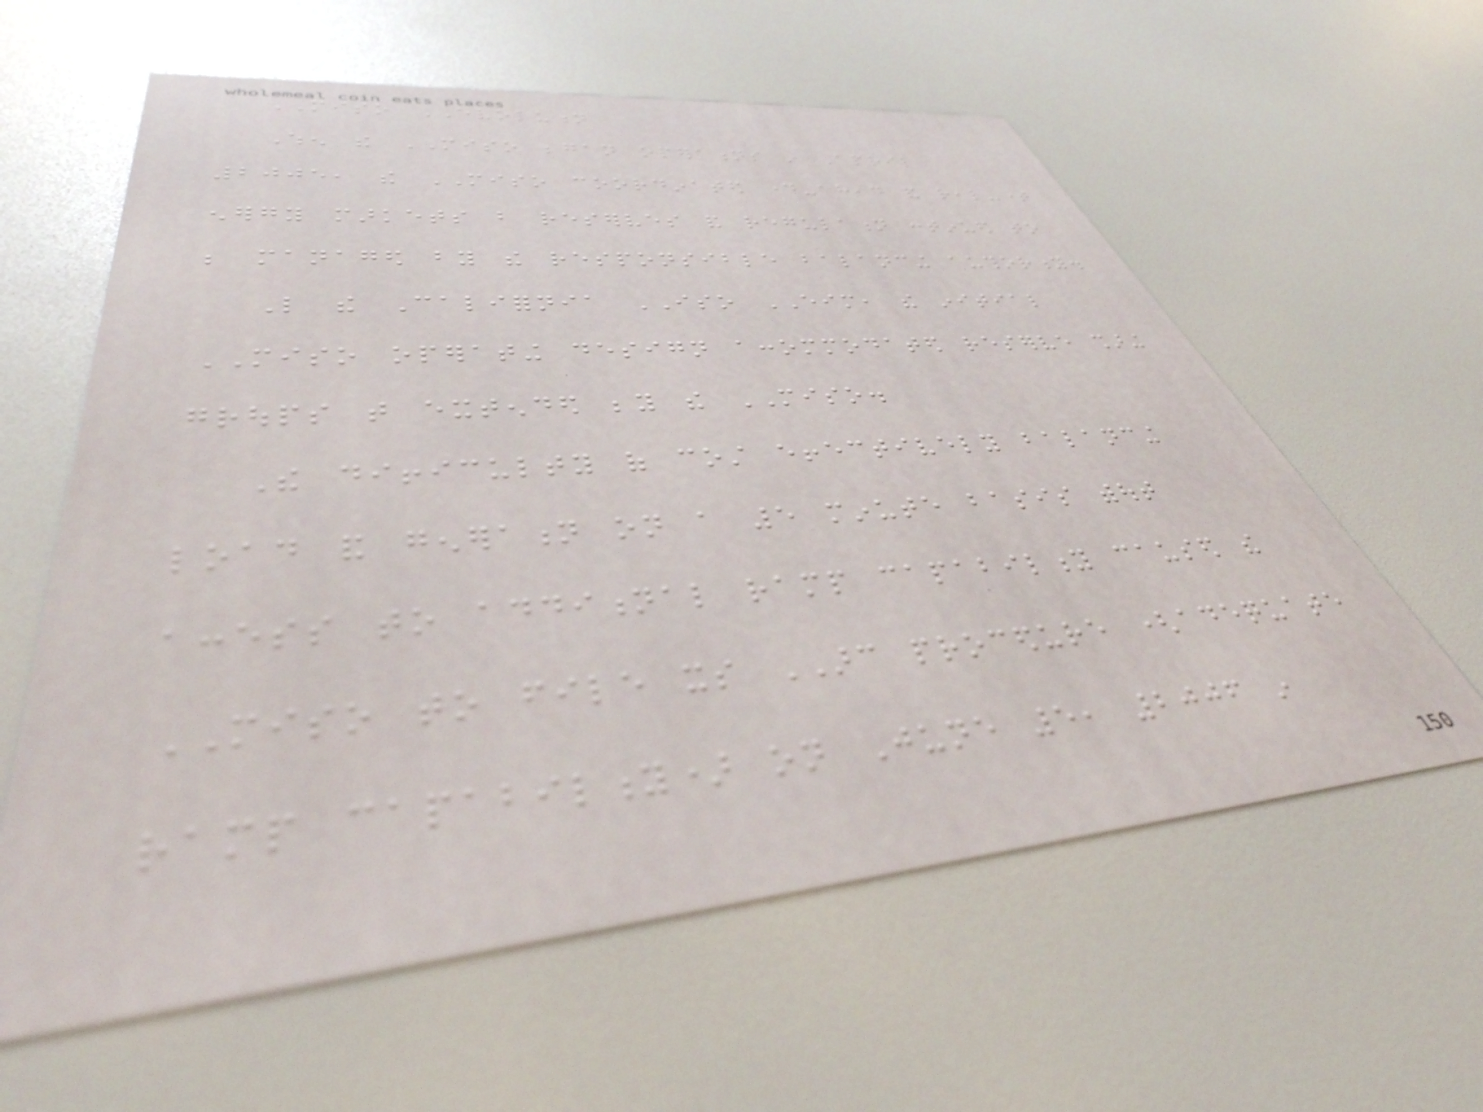MISO EVOLUTION
When the MISO began operations in April
2005, the MISO coordinated day-ahead and real-time
energy markets but reserves and regulation continued to
be managed by the responsible balancing authority.
Like the California ISO EIM, the initial
MISO operating design accommodated reserve sharing
groups that extended beyond the MISO.
The difficulty of cost effectively balancing
load and generation on a 5 minute basis without
access to additional ramp capability caused the
MISO to file its ARC procedure (adequate
ramp capability) on June 5, 2006 in
